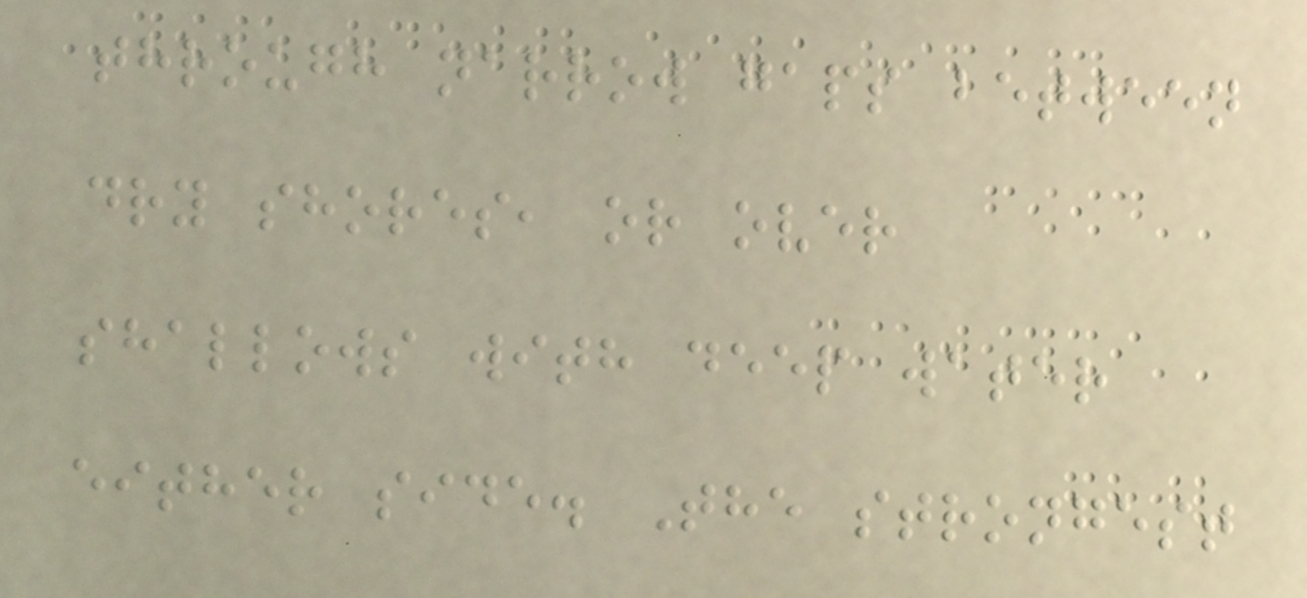through narrow gaps between
dry shores, or over
shallows with deep water
either side. The strongest
